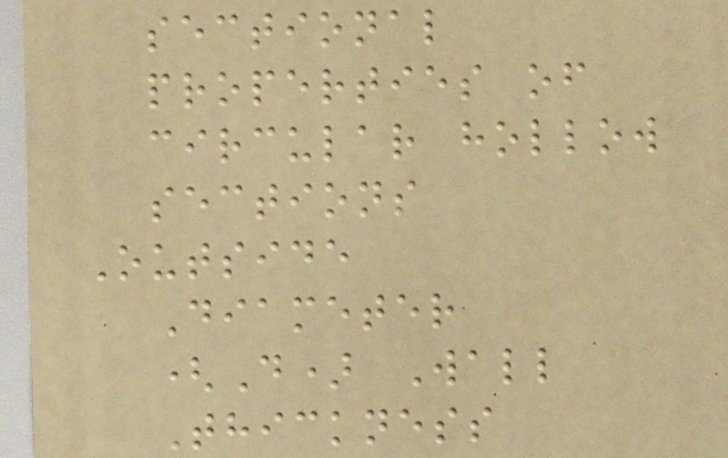sectional
properties of
circular hollow
sections
Outside
Diameter
(D) Wall
Thickness
